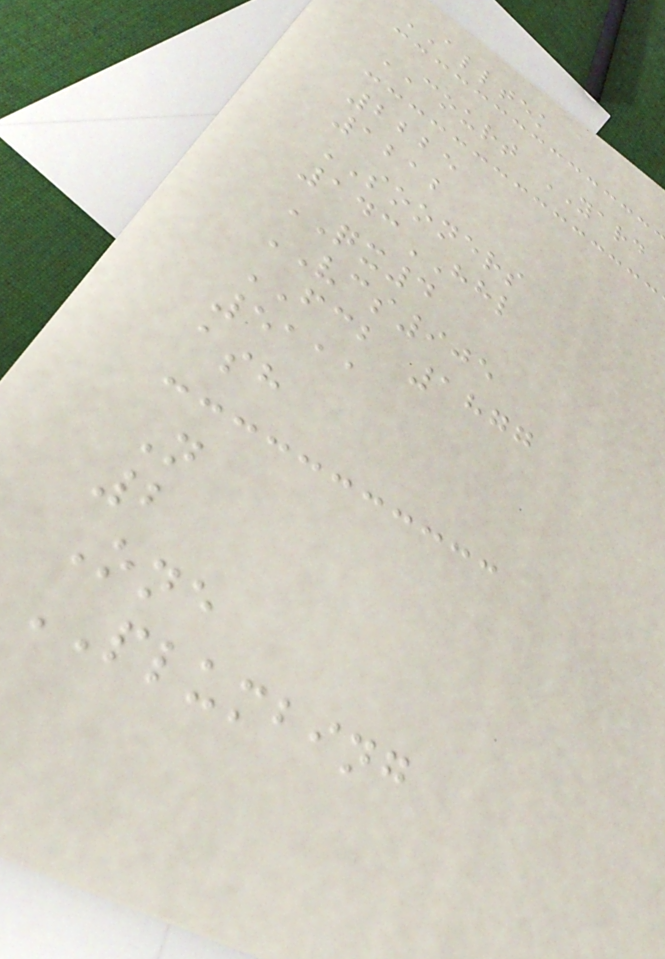ALLTEK
COURT YARD
2225
1212
SOONERS
143HHL
QX4
VCS905
FCB 1877
5111
ash
N
2
One
PLUMBING
